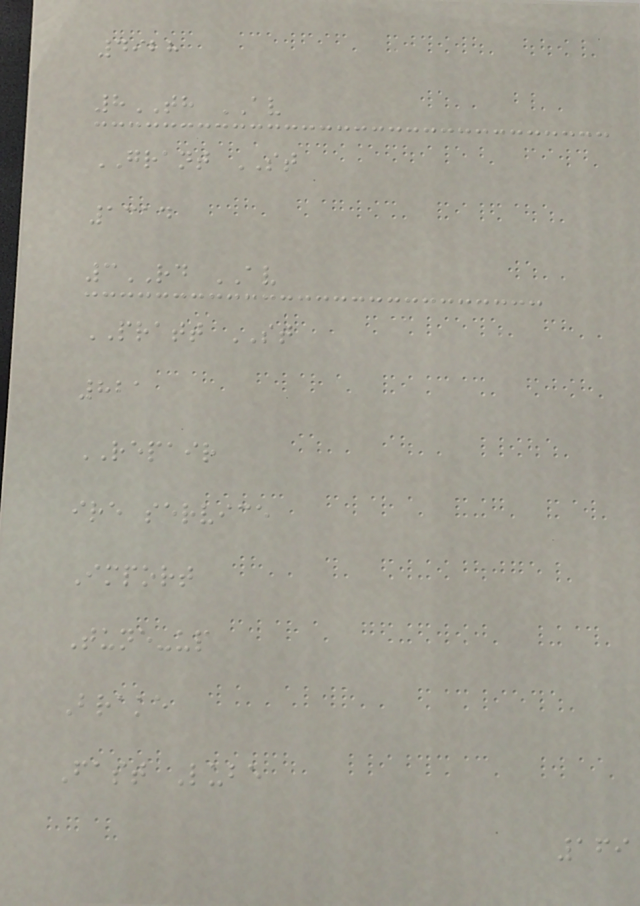4928
8TH AV
GRANT ST
1314
3RD AV
PRATT ST
821
REPAIR
ire service
Import
Tune-up
Brake
Fast Lube
169
